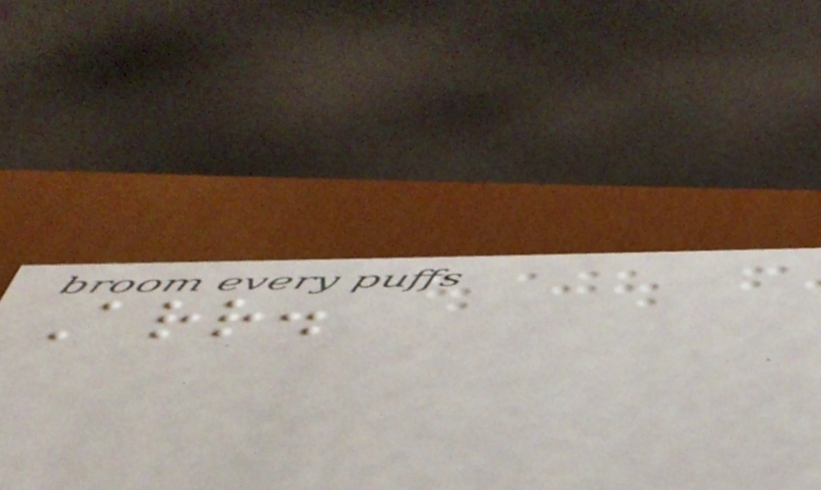Arr.
